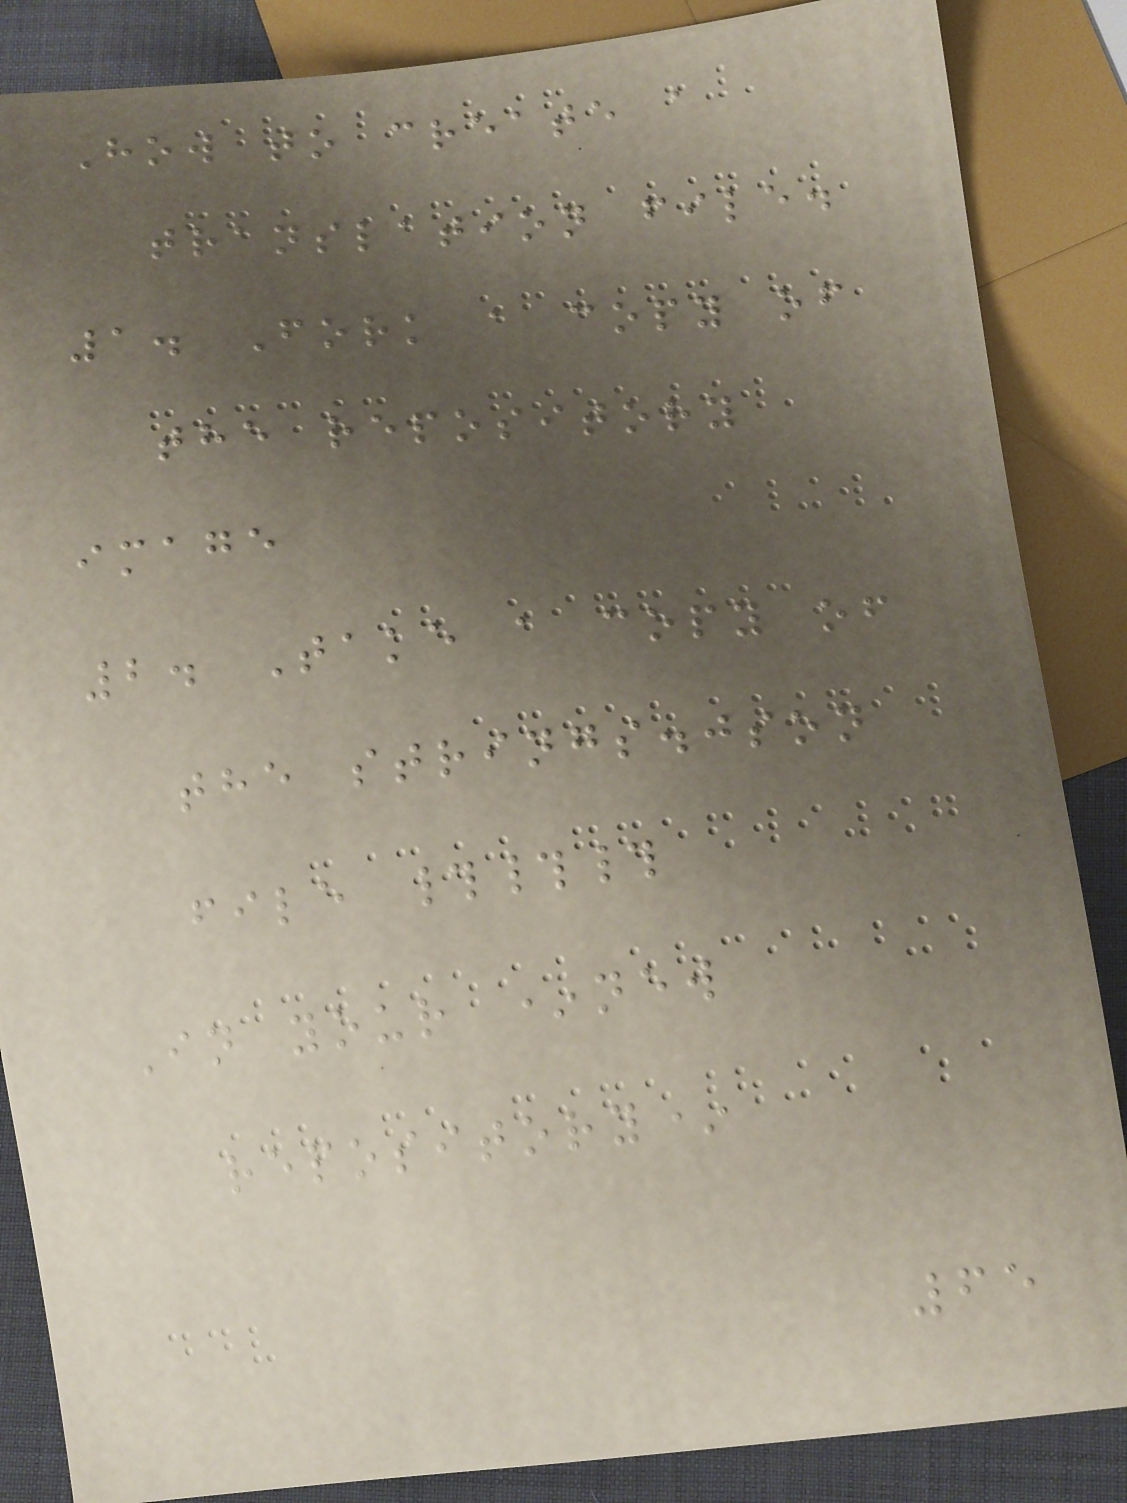How to create a
translation file.
1. Fork a copy of
the repository
image
2. Take a copy of
the strings.json
file ###
In your *new
repository*
65
